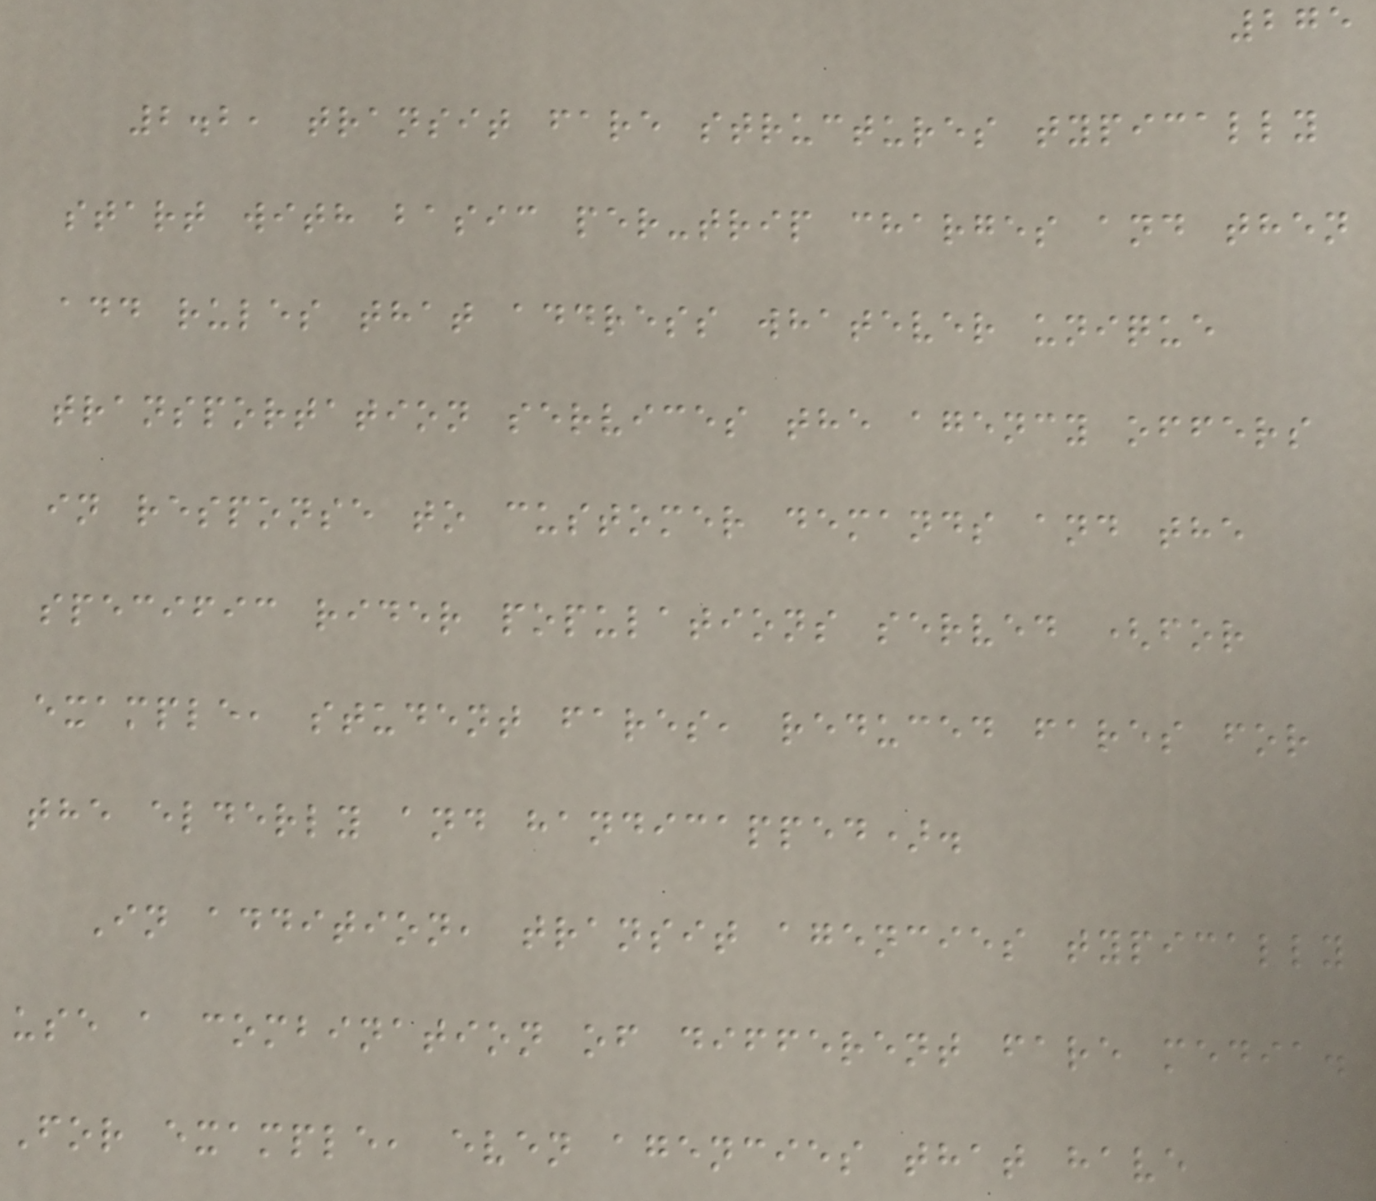275
2.2, transit fare structures typically
start with basic per-trip charges and then
add rules that address whatever unique
transportation services the agency offers
in response to customer demands and the
specific rider populations served (for
example, student fares, reduced fares for
the elderly and handicapped).
In addition, transit agencies typically
use a combination of different fare media.
For example, even agencies that have
